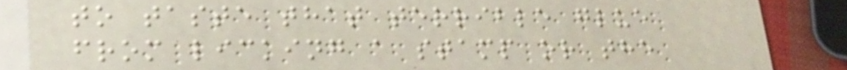to taste that terrible glue
from licking a stamp or the
